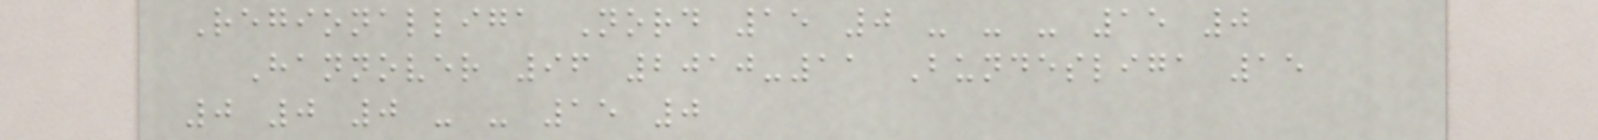Regionalliga Nord 15 0 - - - 15 0
Hannover 96 2010-11 Bundesliga 15
0 0 0 - - 15 0
